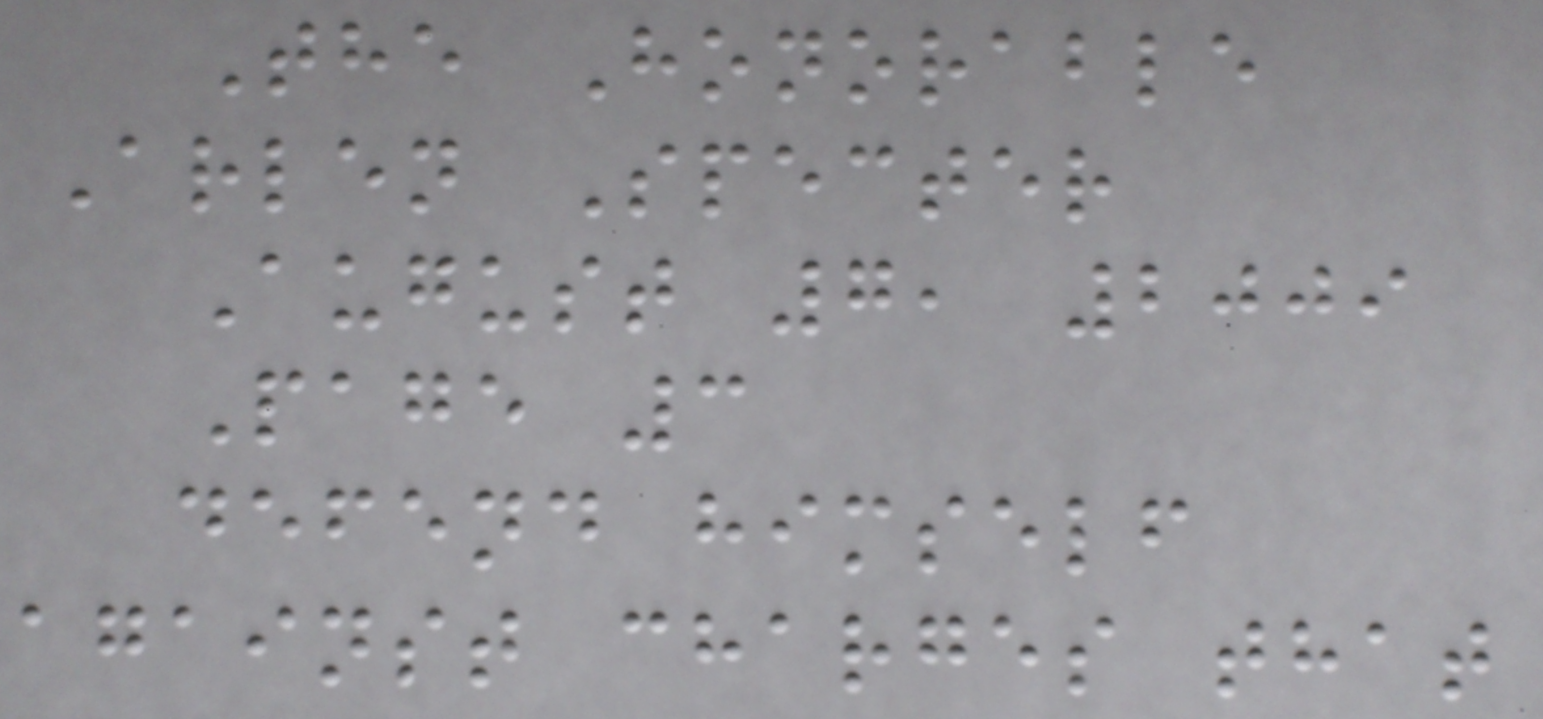The Honorable
Arlen Specter
August 7, 2009
Page 3
defend himself
against charges that
